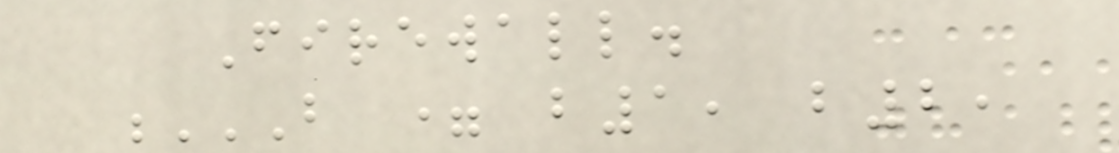Firewall.
B = B1, B2,
